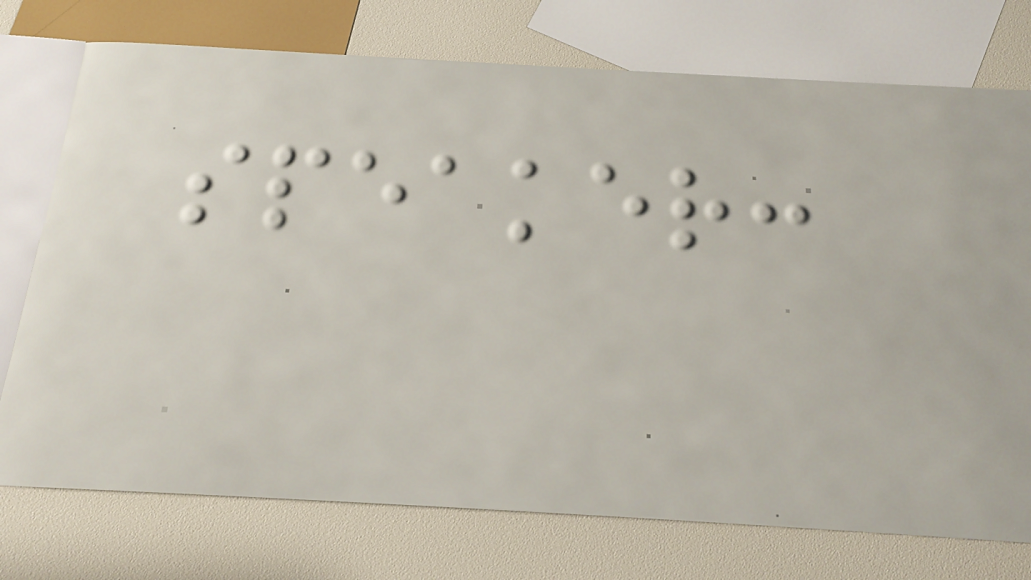speaker:
